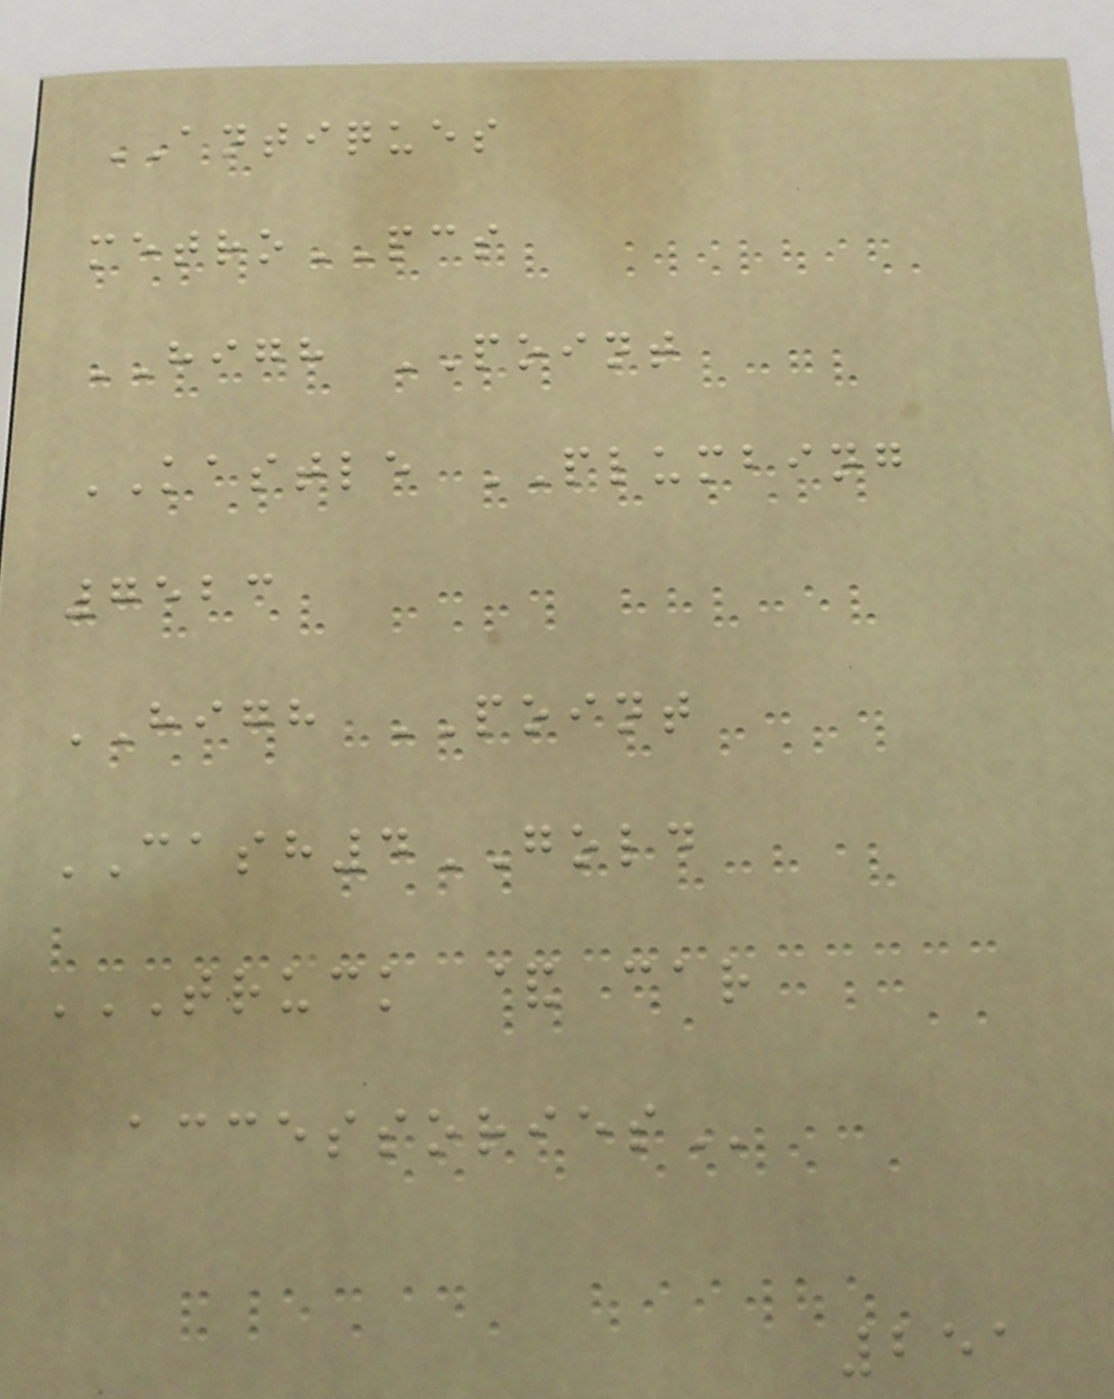ANTIQUES
metroPCS
HIGH POINT
KASTLE PLUMBING
7523
HIGH POINT
CASH4GOLD
TRUCK & CAR
ACCESSORIES
251
